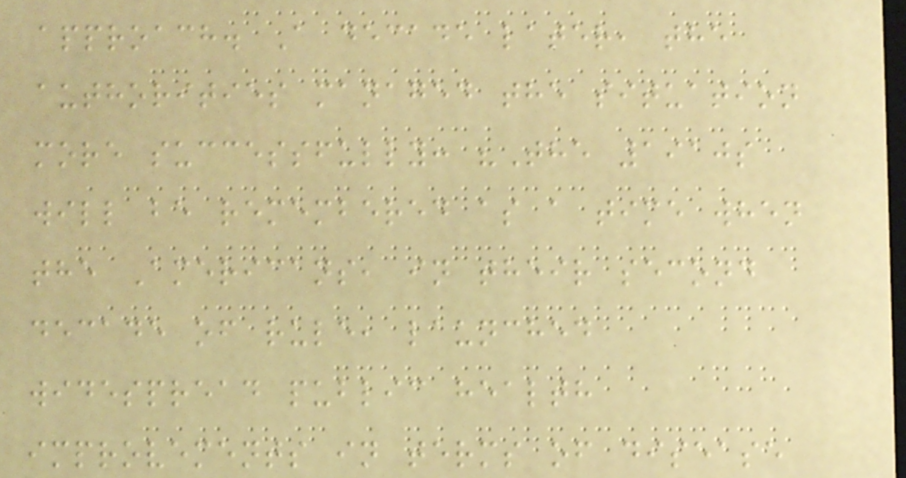approach. A decade later, the
authorities managed the situation
more successfully: "The 1910s
will be remembered as a time when
the Americans, in their second
decade of rule, launched
widespread public health
improvements in terms of disease
